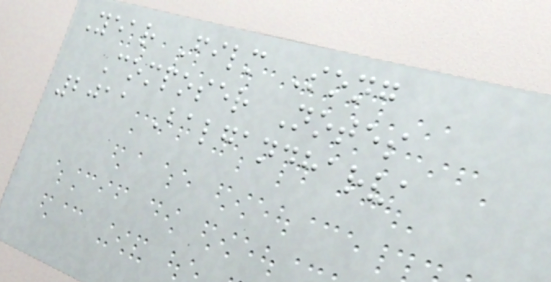Year Film Song
Composer Notes
2011 Balgandharva
